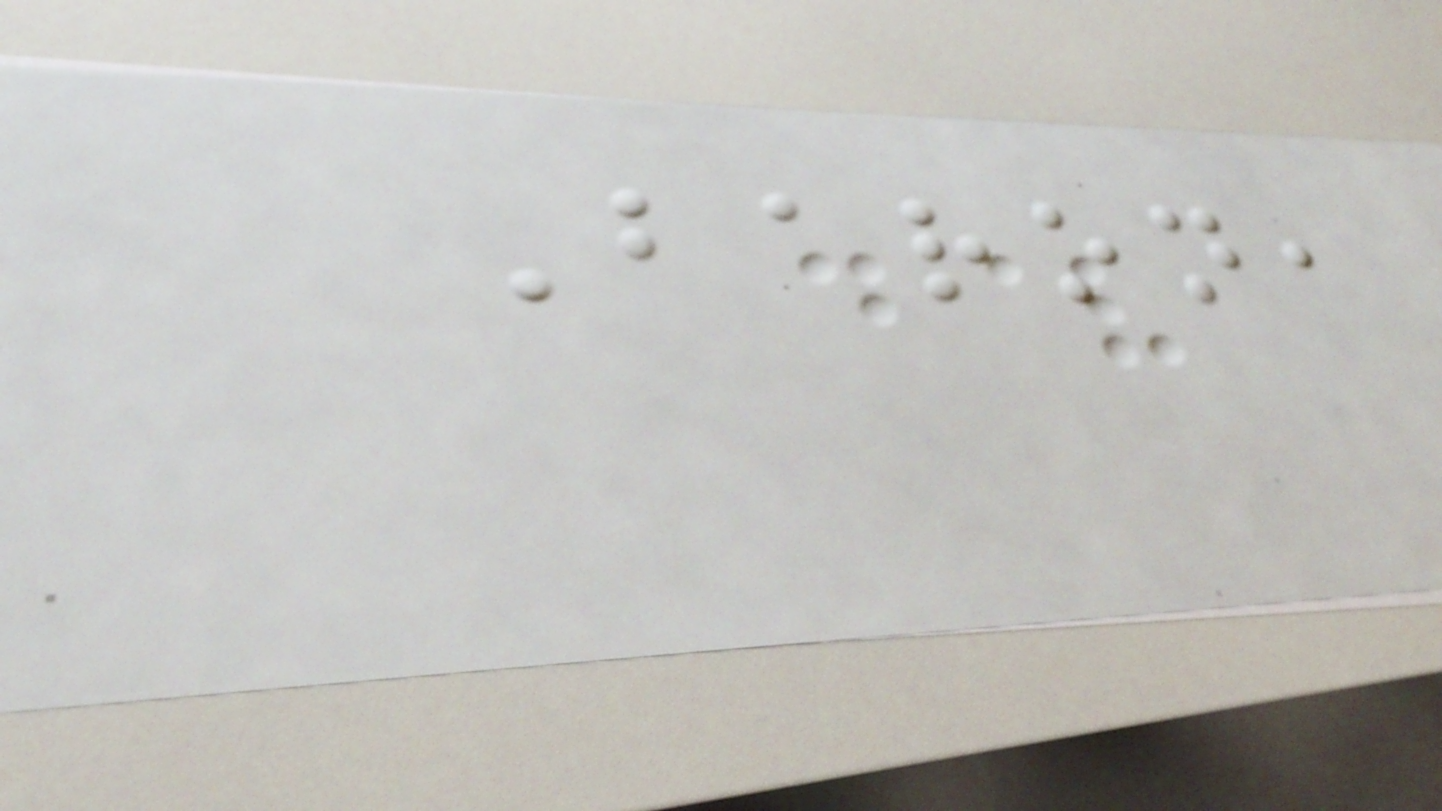Baron,
